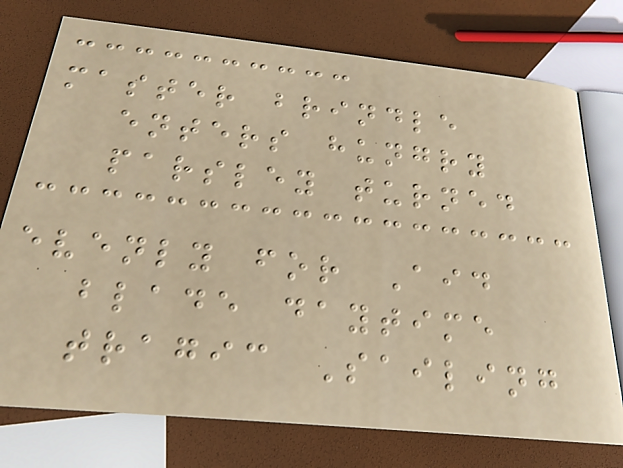master brindle
enters hungry
parsley turned
evenly for Aid
blade daytime
tragic Sailing
